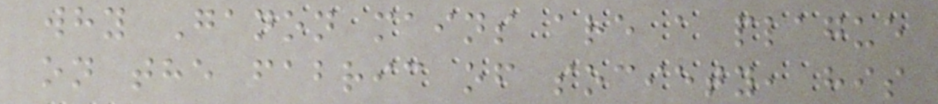why Ganon mains are a plague
on the fabric of society, his
